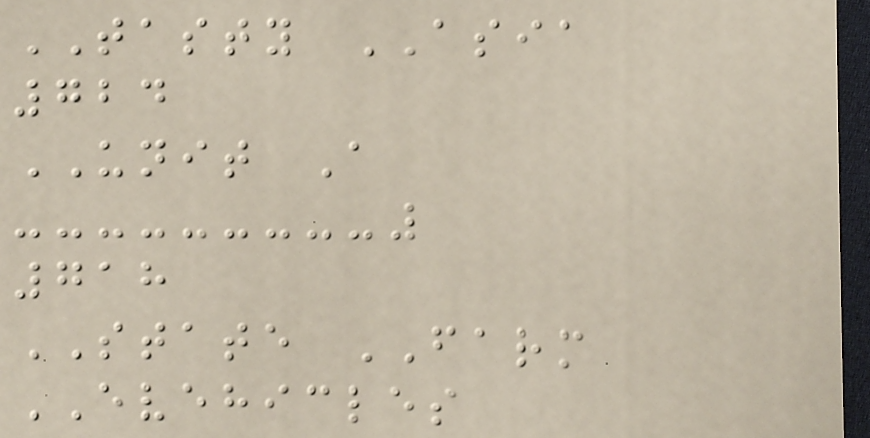TASTY ASIA
724
UNIT A
718
STATE FARM
EVEHICLES
